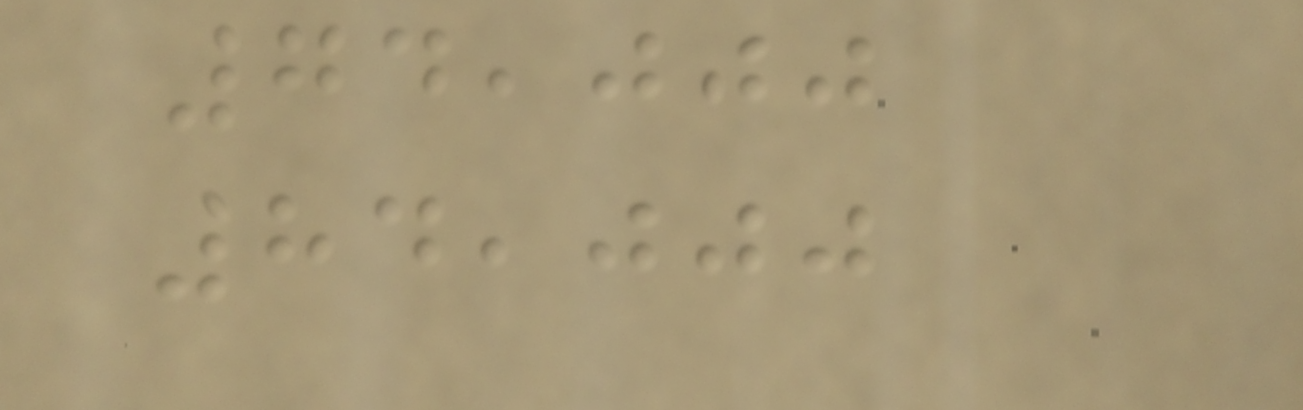74,000
84,000
